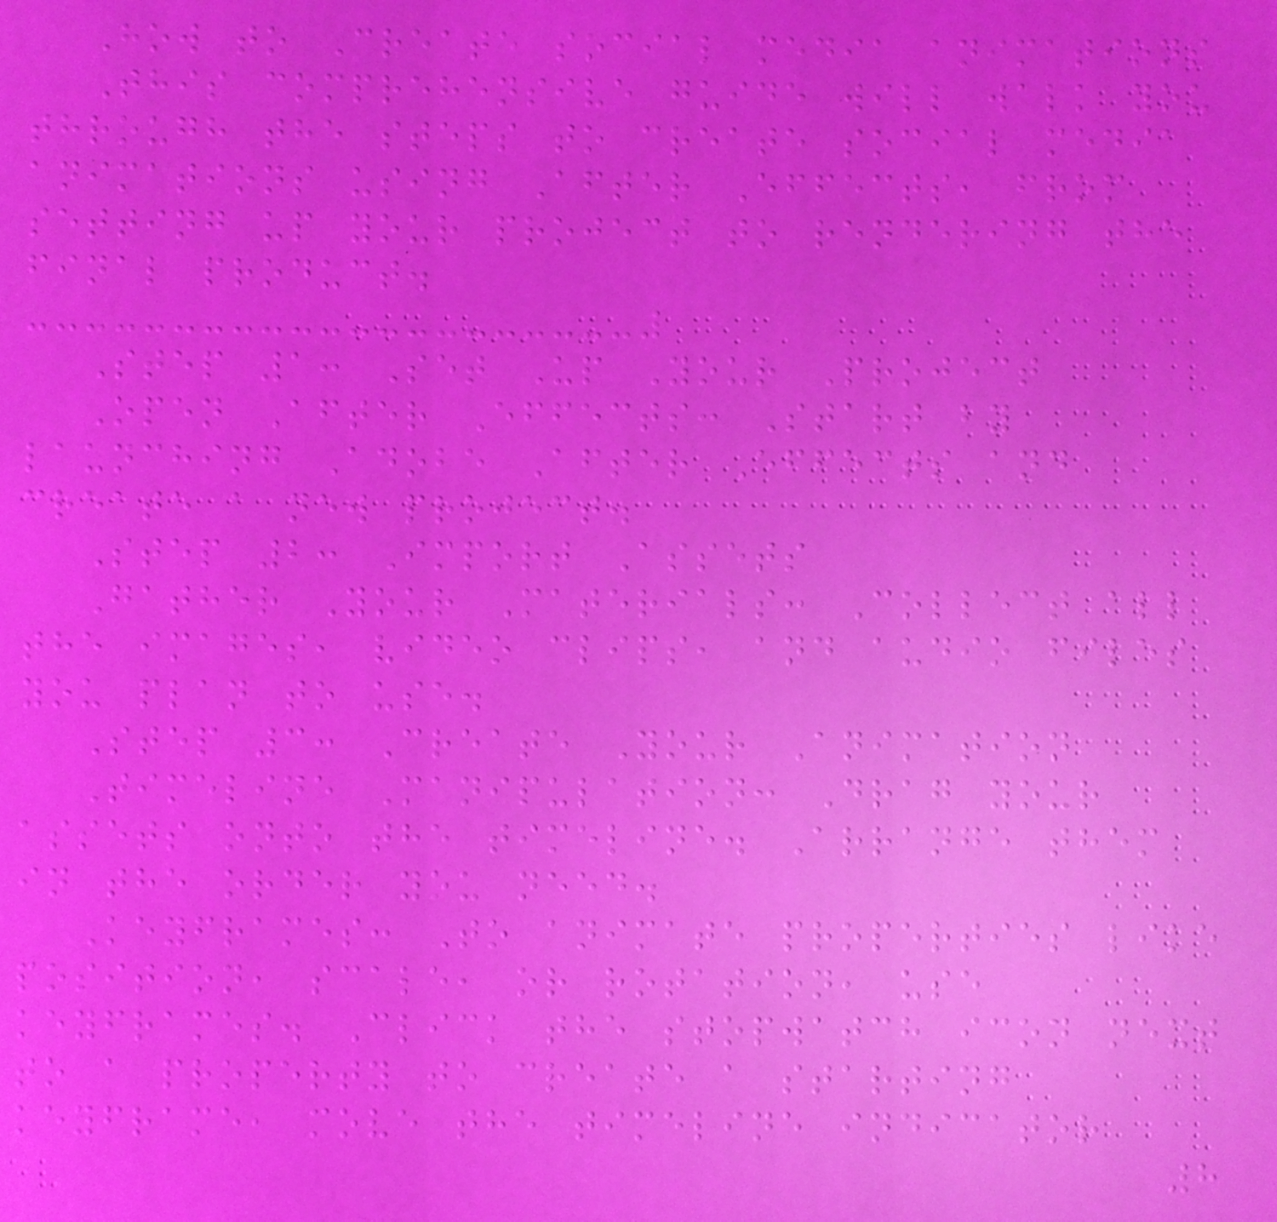How to Create social media animations
This comprehensive guide will walk you
through the steps to create social media
animations using After Effects, from
setting up your project to rendering the
final product.
Step 1: Set Up Your Project
Open After Effects: Start by
launching Adobe After Effects and
create a new project.
Step 2: Import Assets
Gather Your Materials: Collect all
the images, video clips, and audio files
you plan to use.
Step 3: Create Your Animation
Timeline Manipulation: Drag your
assets onto the timeline. Arrange them
in the order you need.
Keyframes: To animate properties like
position, scale, or rotation, use
keyframes. Click the stopwatch icon next
to a property to create a starting
keyframe, move the timeline indicator
8
